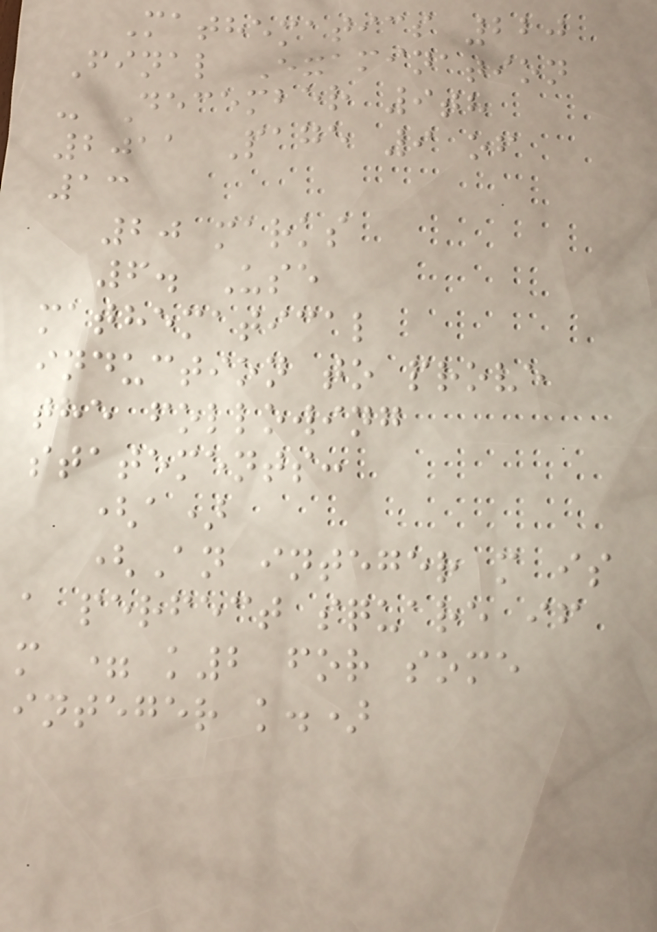Mathematics 220
Final Examination
- December 9th
2011 Page 9 of
13
20 marks
6. Use
mathematical
induction to prove
the following
statements:
(a)
(An integer m is
a perfect square if
m = k2 for some
integer k.)
